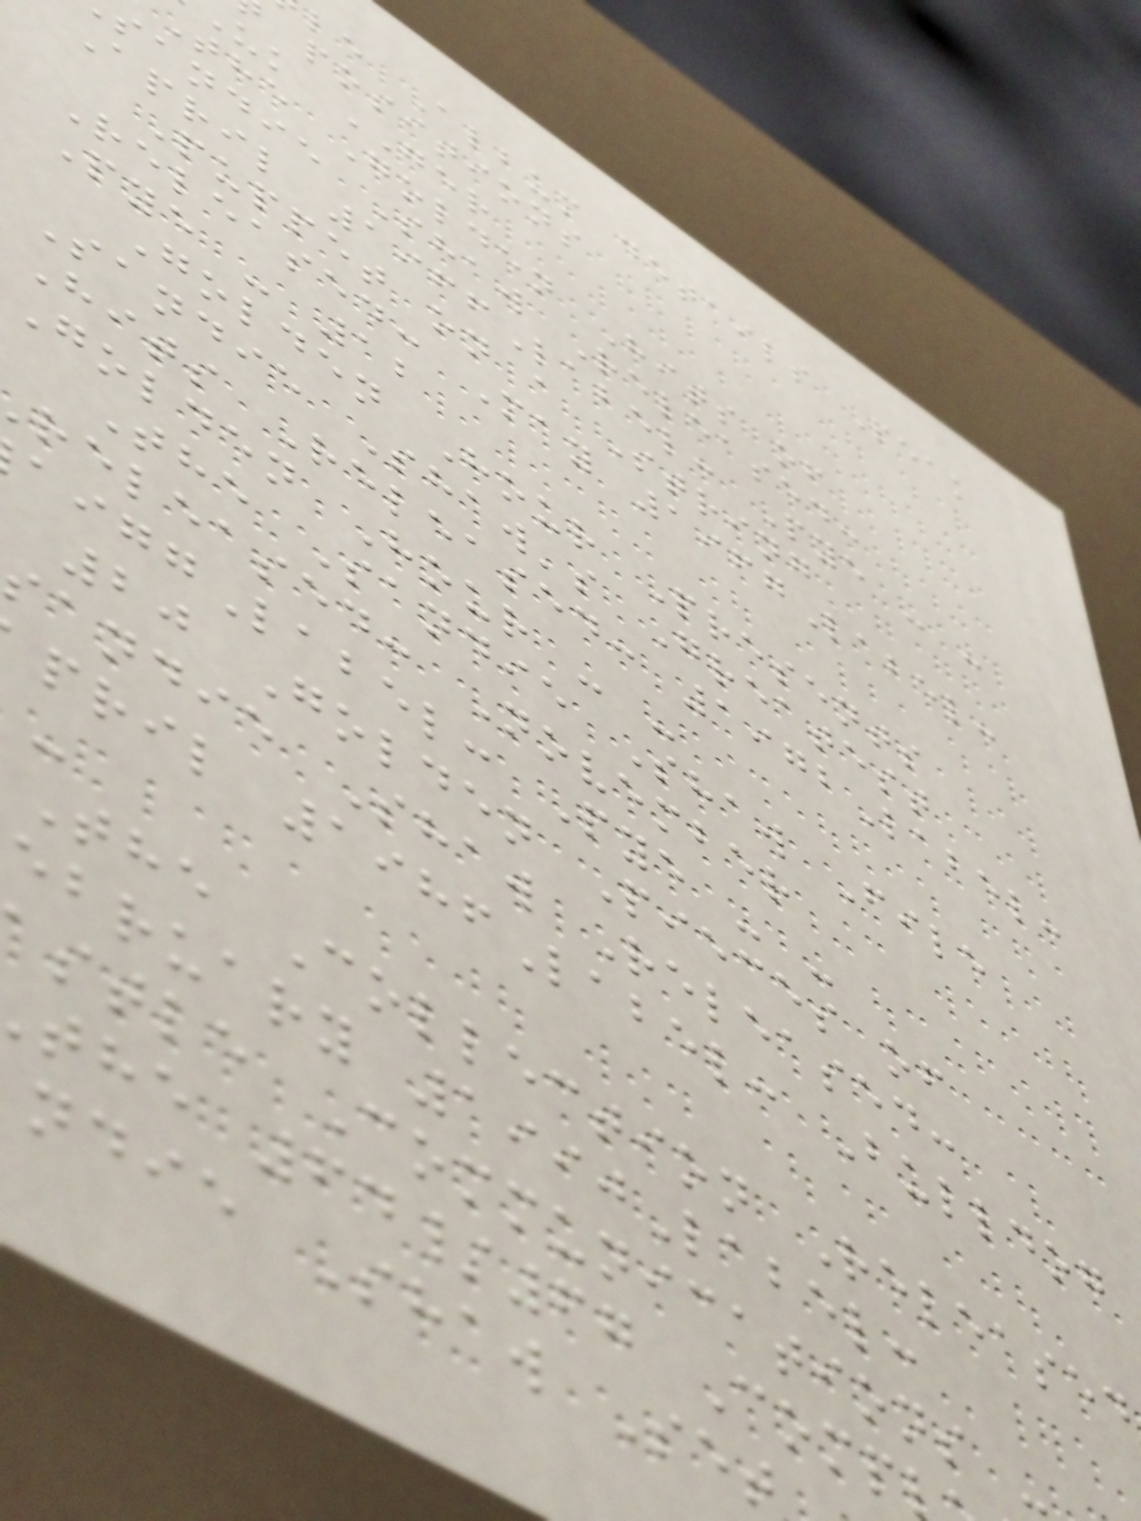le Album details Peak
positions
uk GER
The Golden Hits of
sandie Shaw Released:
April 1966Label: Pye - -
Puppet on a String
Released: May 1967Label:
Pye - 12
Golden Hour Presents
Sandie Shaw's Greatest
Hits Released: 1972Label:
Golden Hour - -
The Sandie Shaw File
released: November
Label: Pye - -
20 Golden Pieces of
sandie Shaw Released:
pril 1986Label: Bulldog
The Collection Released
ebruary 1990Label:
stle Communications -
the 64/67 Comp
ndie Shaw Set
